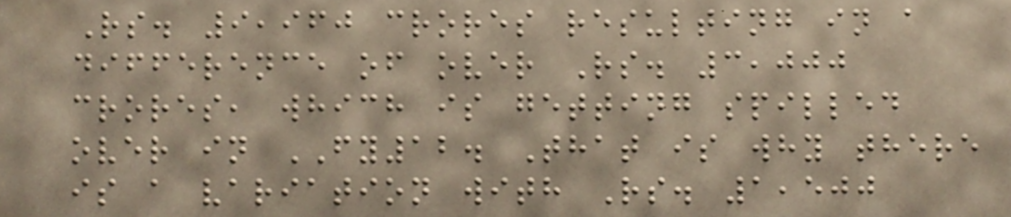Rs. 9,960 crores resulting in a
difference of over Rs. 3,000
crores, which is getting spilled
over in FY12. That is why there
is a variation with Rs. 1,500
